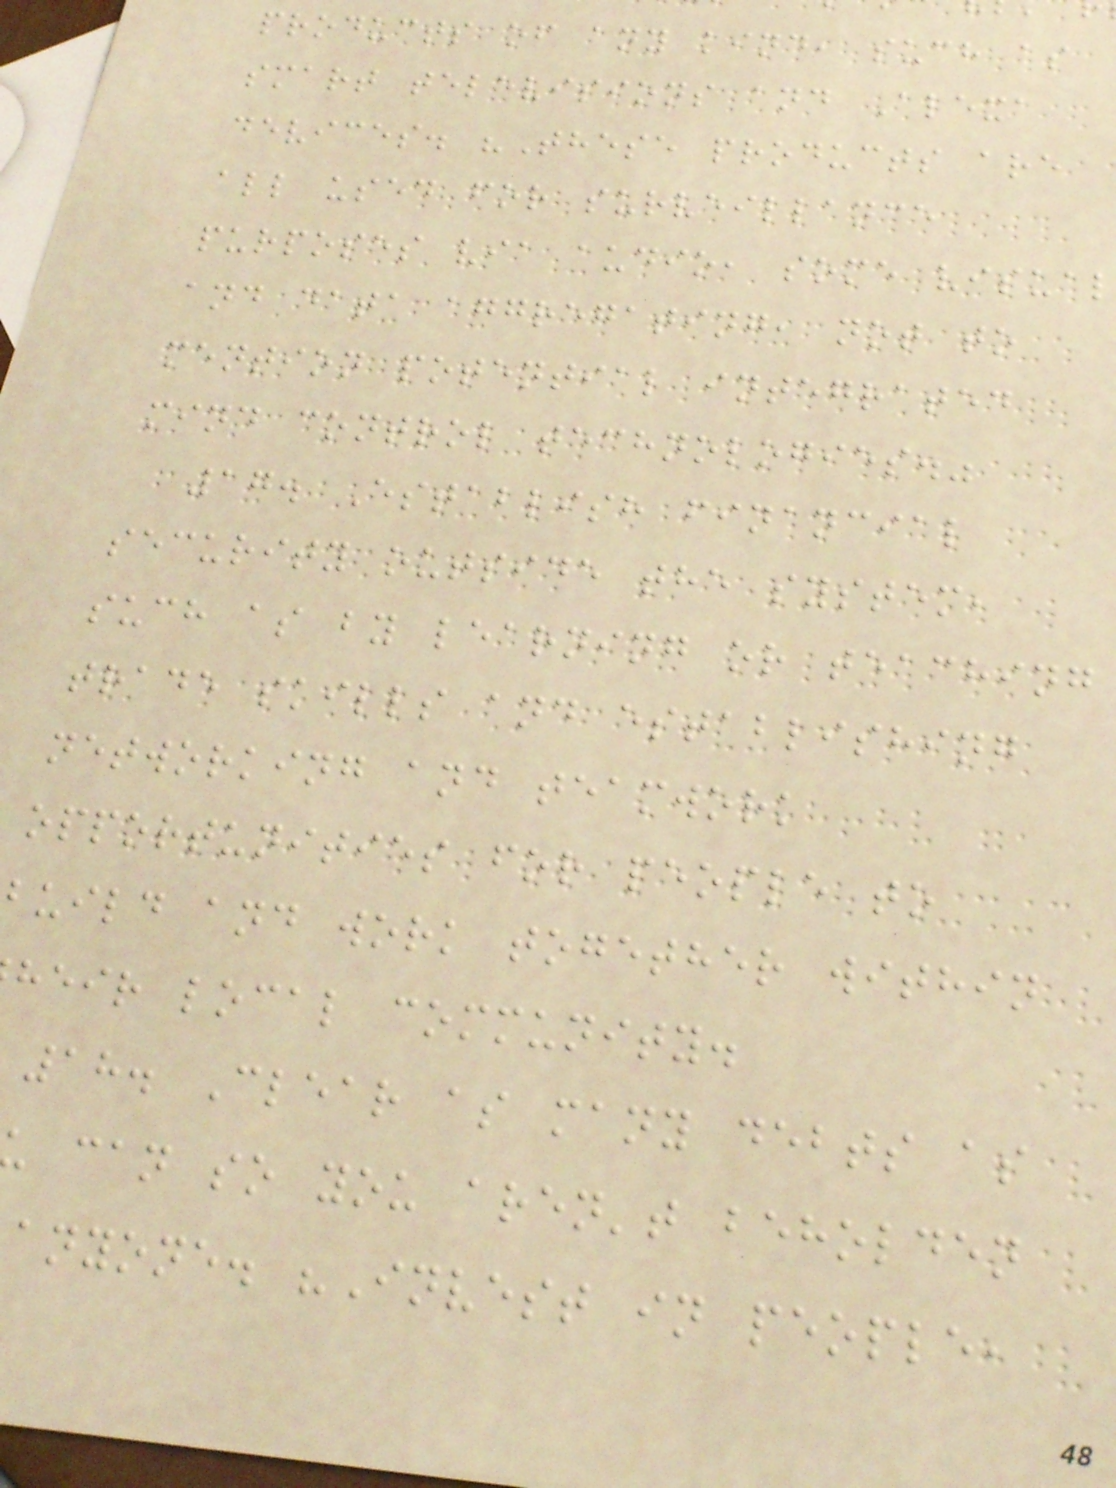products of any kind, such as
smart televisions and Alexa
devices. "These products are
all used for surveillance
purposes via audio, some visual
and data aggregating, not to
mention potential integrated
mind control technologies."
17. Establish financial
security outside the system,
such as by learning or teaching
trade skills and establishing
networking and teamwork
opportunities for people to
build and work together within
heir local community.
18. Clear as many debts as
can so you aren't beholden
anyone. "Invest in people,
